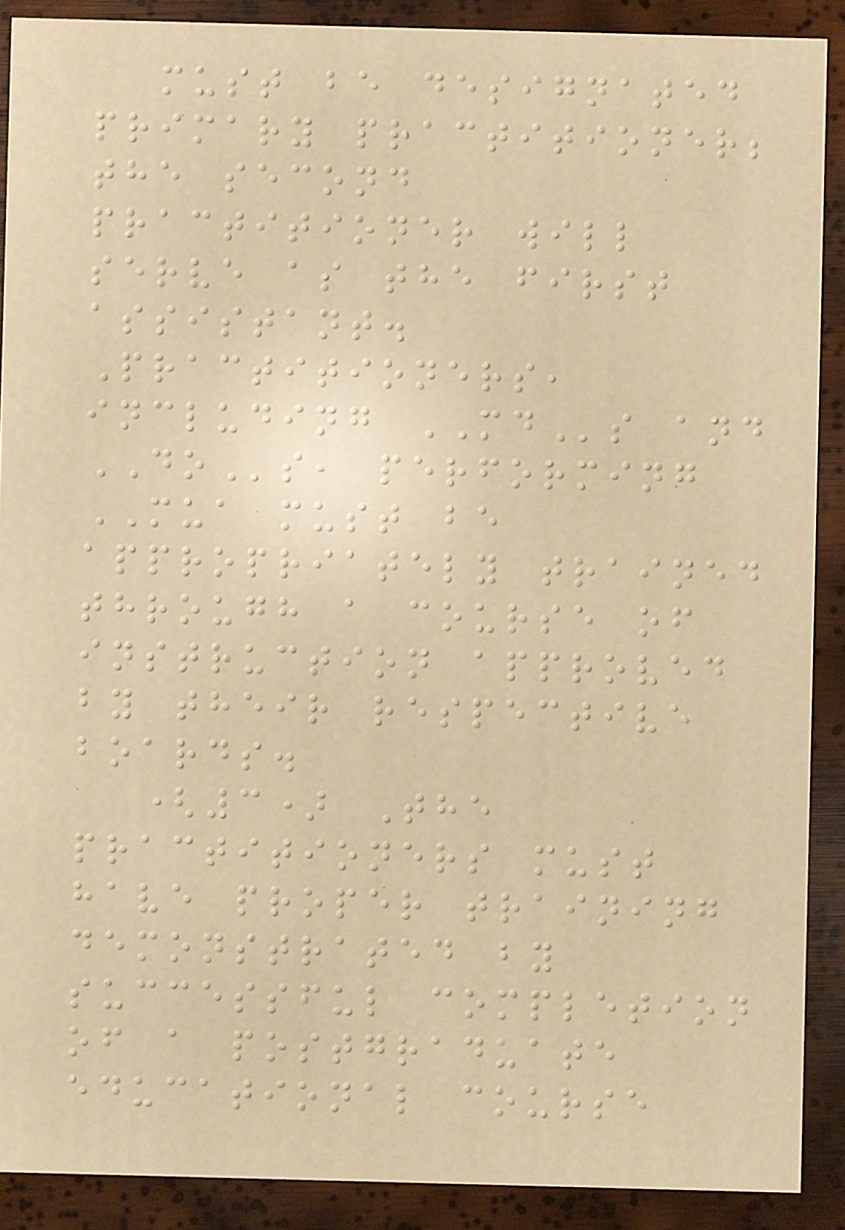must be designated
primary practitioner;
the second
practitioner will
serve as the first
assistant.
Practitioners,
including MDs and
DOs, performing
MUA must be
appropriately trained
through a course of
instruction approved
by their respective
boards.
(3) The
practitioners must
have proper training
demonstrated by
successful completion
of a postgraduate
educational course
